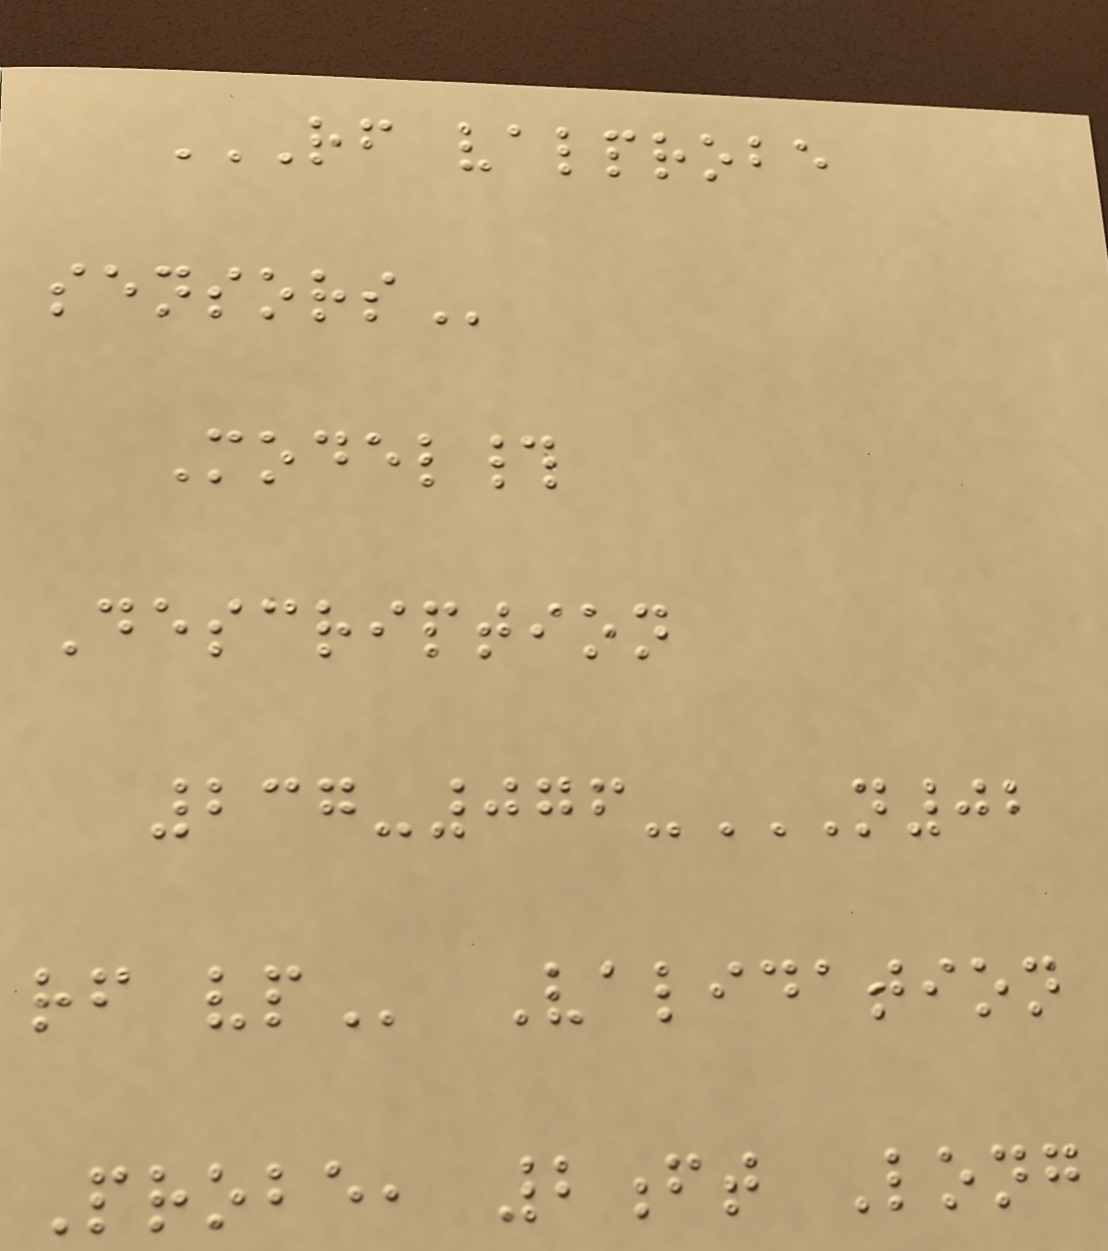RF VALPROBE
SENSORS
Model#
Description
237-076-N02
RF VP Validation
Probe, 2ft Long
